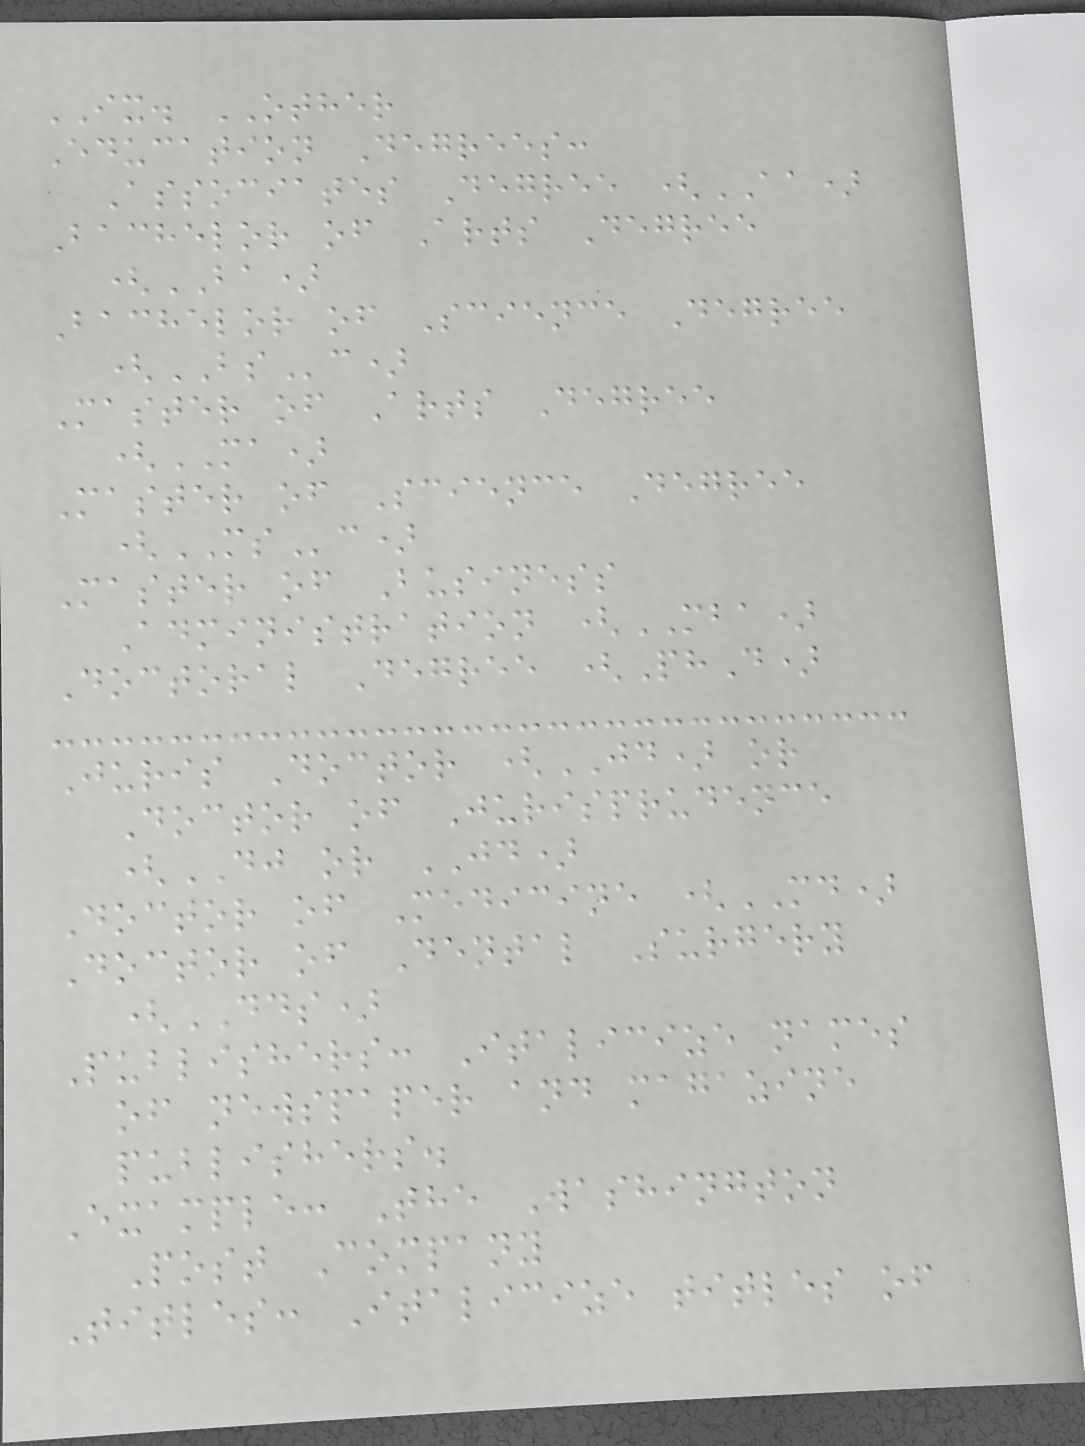IX. OTHER
Education Degrees:
Associates Degree (AA)
Bachelor of Arts Degree
(BA)
Bachelor of Science Degree
(BSc)
Master of Arts Degree
(MA)
Master of Science Degree
(MSc)
Master of Business
Administration (MBA)
Doctoral Degree (PhD)
Juris Doctor (JD) or
Doctor of Jurisprudence
(DJ or JD)
Doctor of Medicine (MD)
Doctor of Dental Surgery
(DDS)
Publishers: Italicize names
of newspaper and magazine
publishers.
Example: The Washington
Post Company
Titles: Italicize titles of
